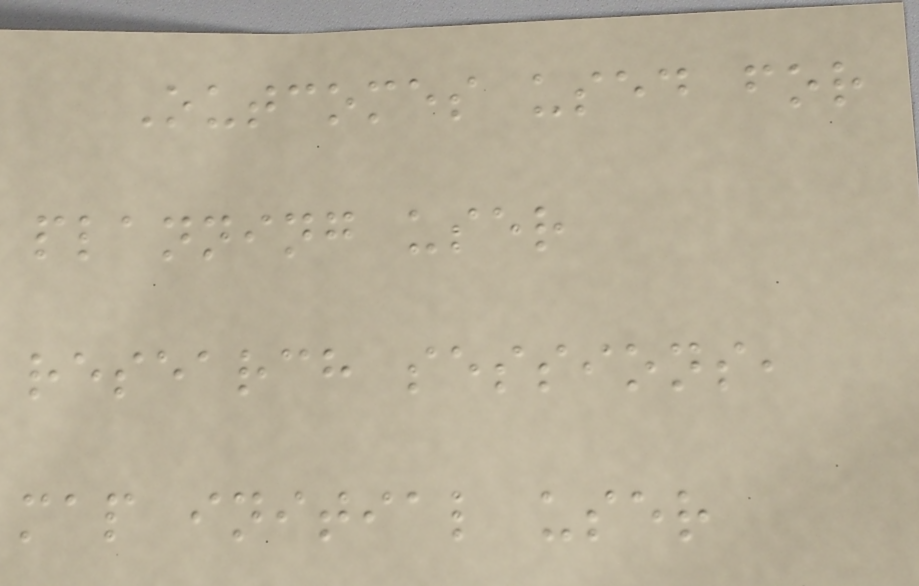Outcomes used for
planning user
research sessions,
map initial user
